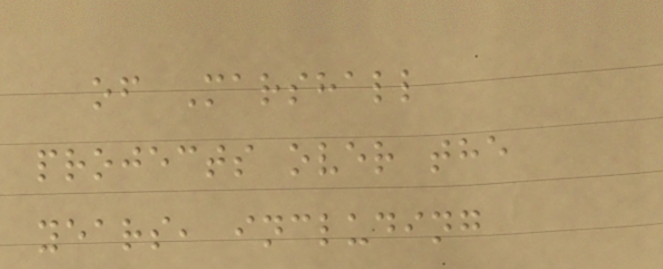of Marshall
projects over the
years, including
